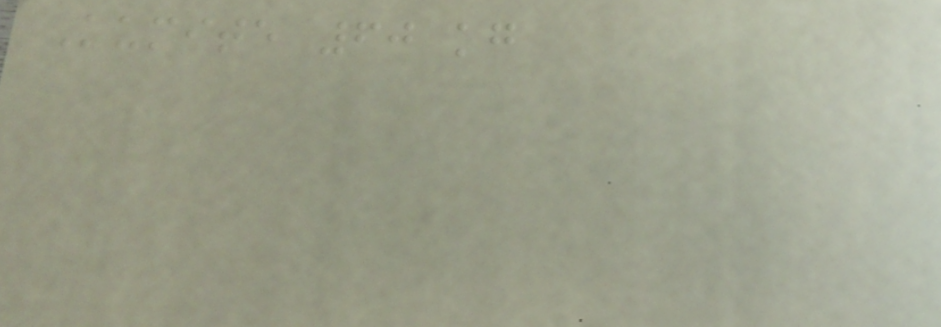Kumite 60 kg
